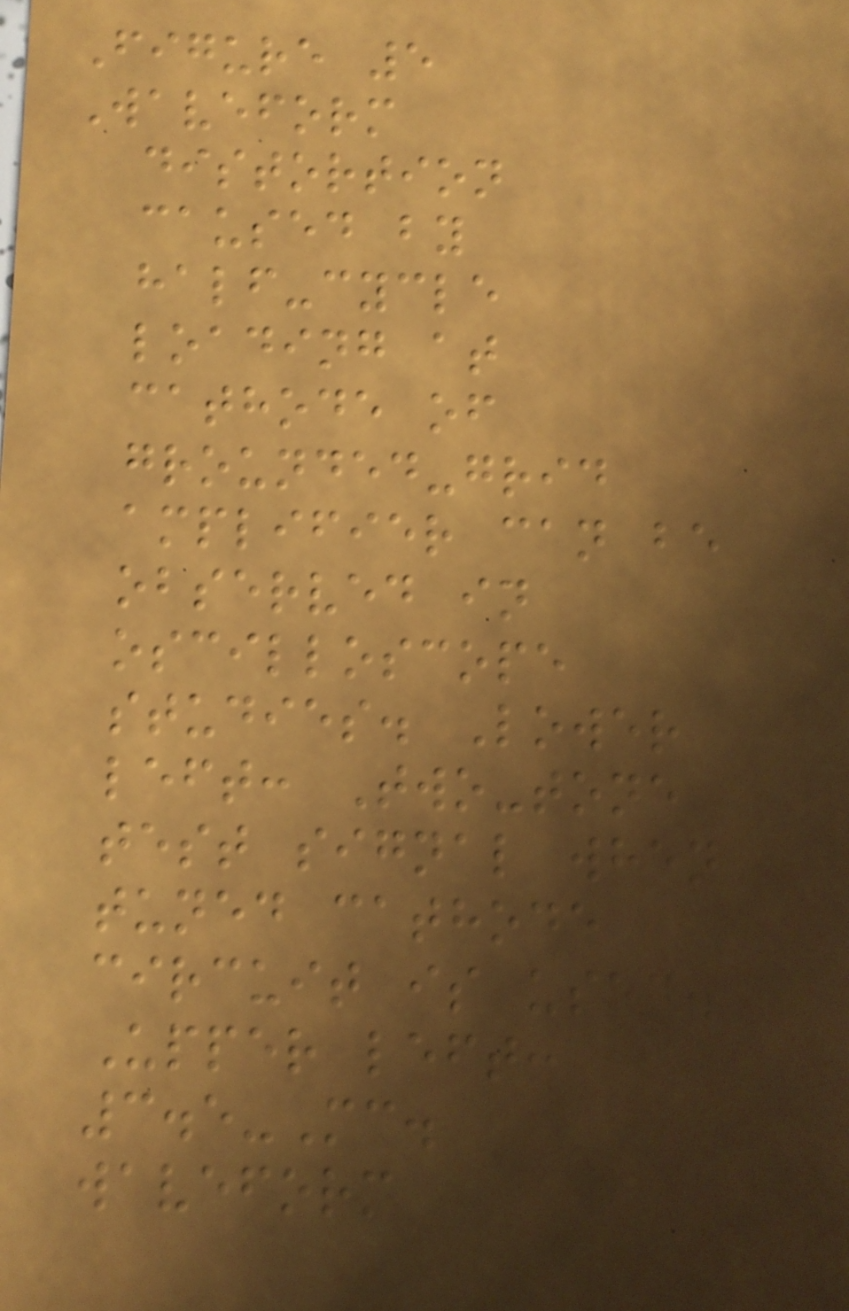Figure 5
Waveform
distortion
caused by
half-cycle
loading at
cathode of
grounded-grid
amplifier can be
observed in
oscilloscope
studies. Lower
left: Two-tone
test signal when
tuned cathode
circuit is used.
Upper left:
3.5-Mc.
waveform
